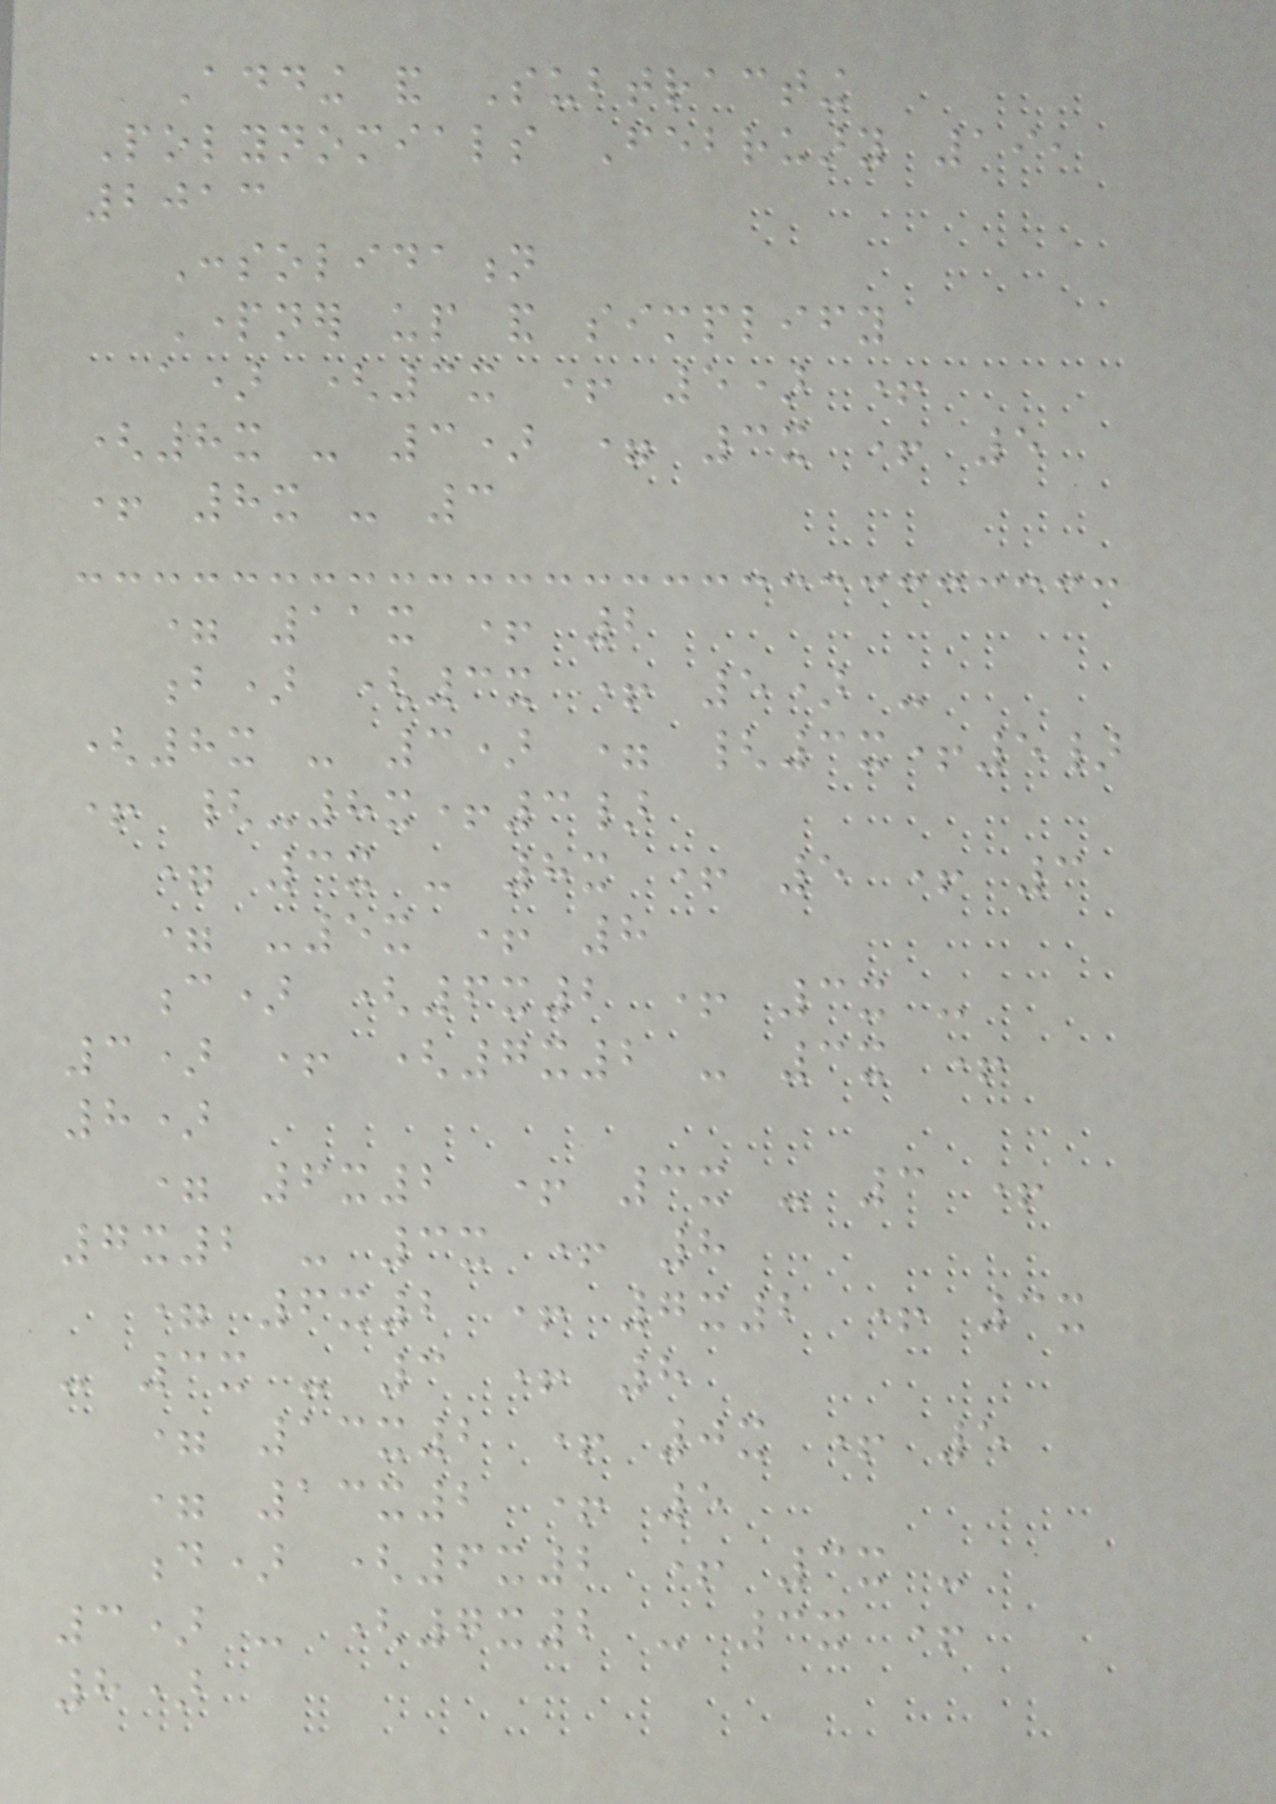Adding and Subtracting
Polynomials February 19,
2013
Consolidation
Partner up and simplify
a) (3x + 5) +
(8x - 3) = 3x + 5
+ 8x - 3
= 11x + 2
b) (3x + 5) -
(8x - 3) = {3x+5}
+ {-8x+3}
= 3x - 8x + 5 + 3
= -5x + 8
c) (6x2 + 3x -
3) + (7x2 - 3x +
8)
= 6x2 + 3x - 3 +
7x2 - 3x + 8
= 6x2 + 7x2 + 3x
- 3x - 3 + 8
= 13x2 + 0x + 5
= 13x2 + 5
d) (6x2 + 3x -
3) - (7x2 - 3x +
8)
